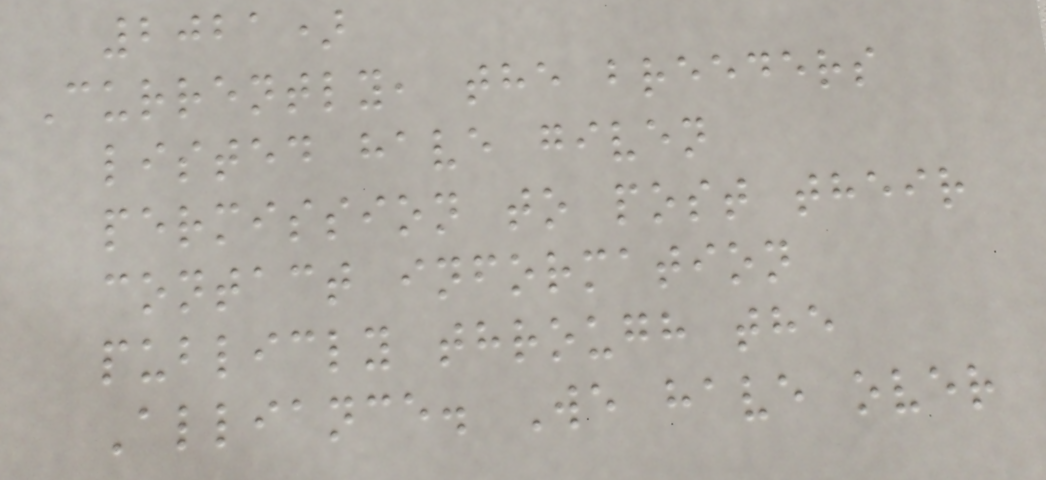2021)
Currently, the breeders
listed have given
permission to post their
contact information
publicly through the
Alliance. We have over
